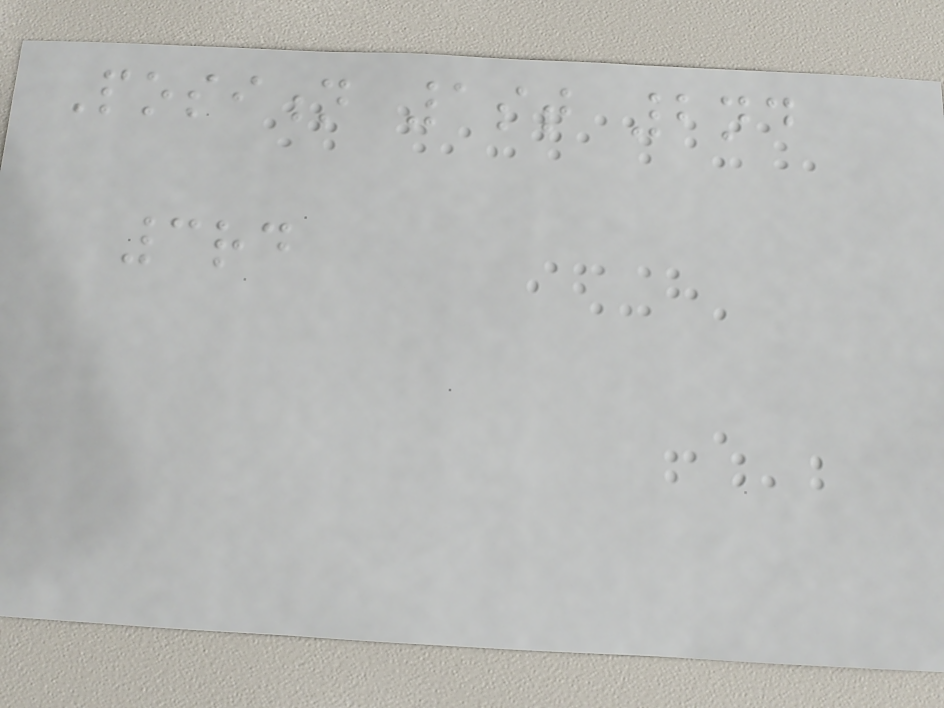Position 1st 2nd
3rd
